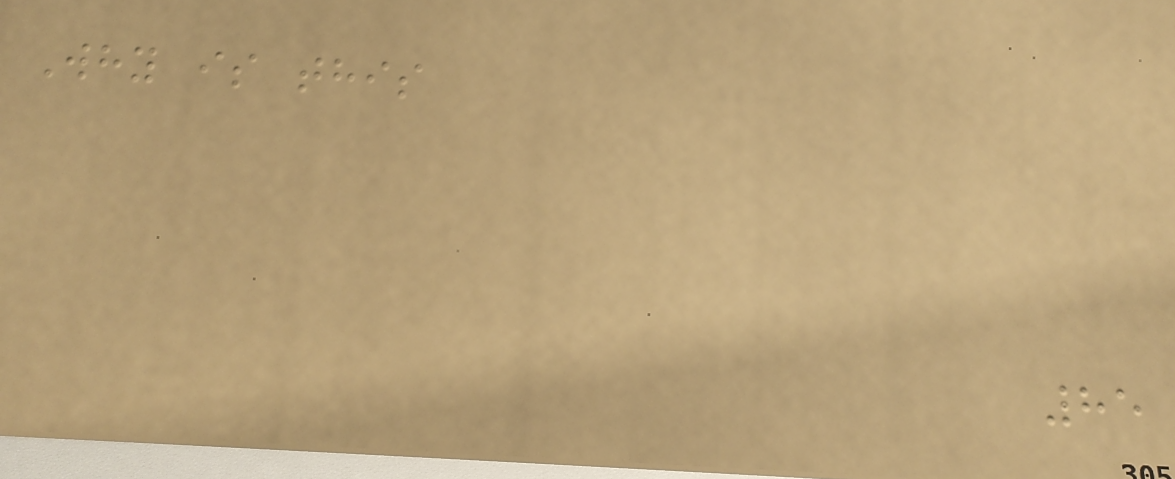Why is this
85
